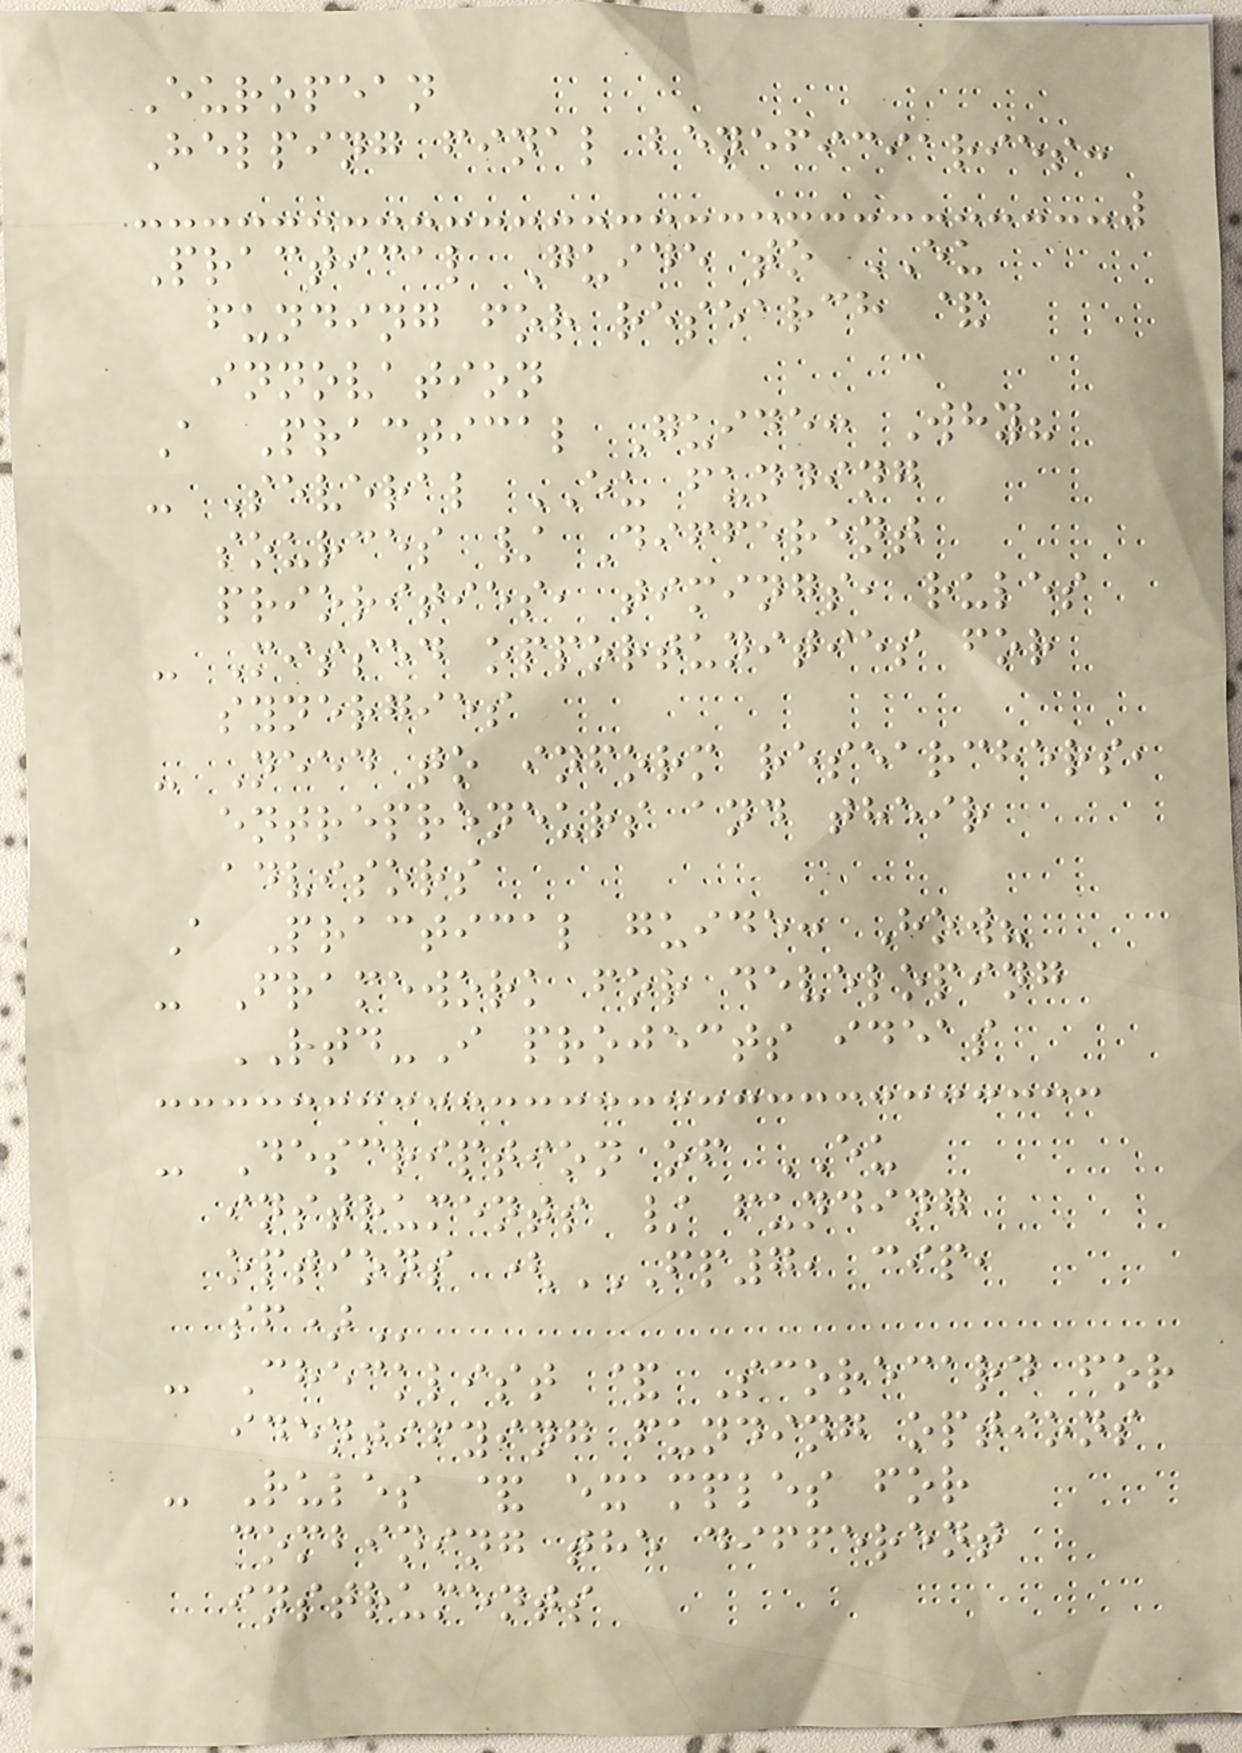European
Helping final beneficiaries:
Practical Guide to EU
funding for research &
innovation
A Practical Guide: Why?
- Several EU funding
sources / Different
priorities, timings, rules
- Missed opportunities for
synergies
- Need to inform researchers,
entrepreneurs and their
advisors
A Practical guide: How?
- Framework for developing
RTD-I projects ideas
- Description of EU
instruments / funding
options (FP7, CIP,
SF)
- Checklist & Scorecard for
identifying funding options
- Rules & examples for
combining the different
instruments
